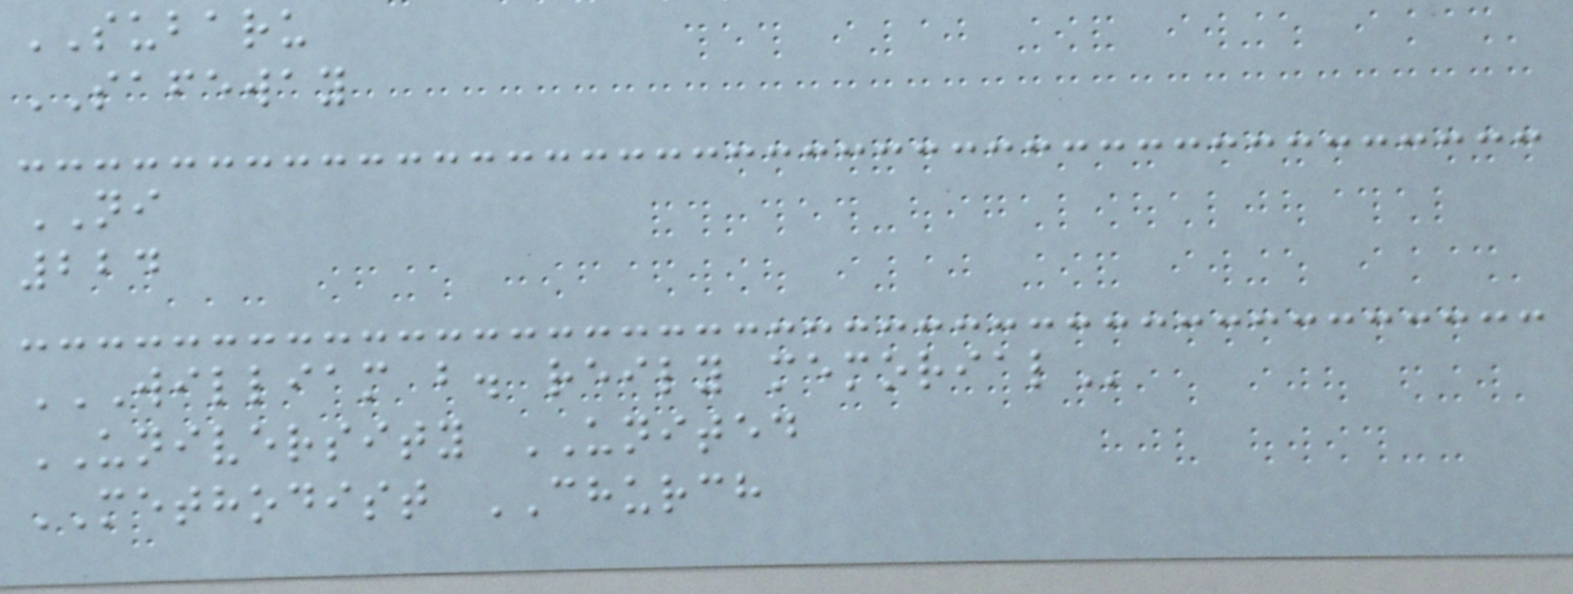SUBARU
SAFEWAY
NI
224
WILLIAM B. REILY MEMORIAL
UNIVERSITY UNITED
METHODIST CHURCH
